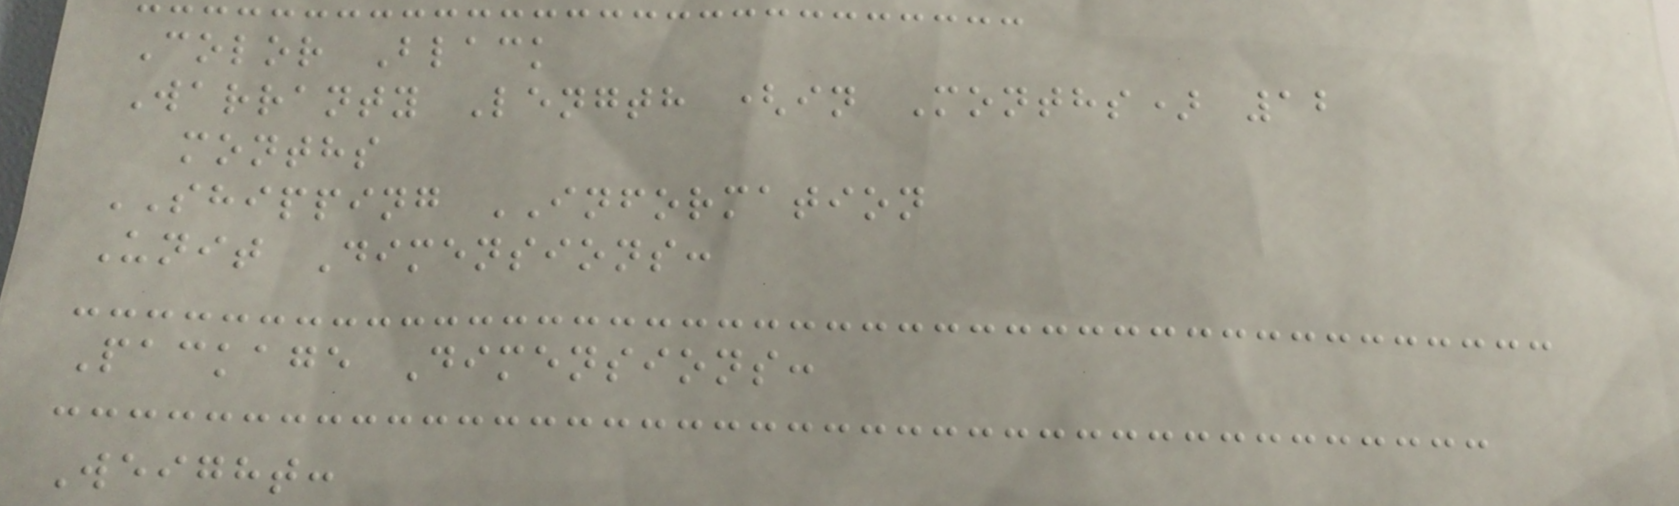Color Black
Warranty Length (in Months) 12
months
SHIPPING INFORMATION
Unit Dimensions:
Package Dimensions:
Weight:
